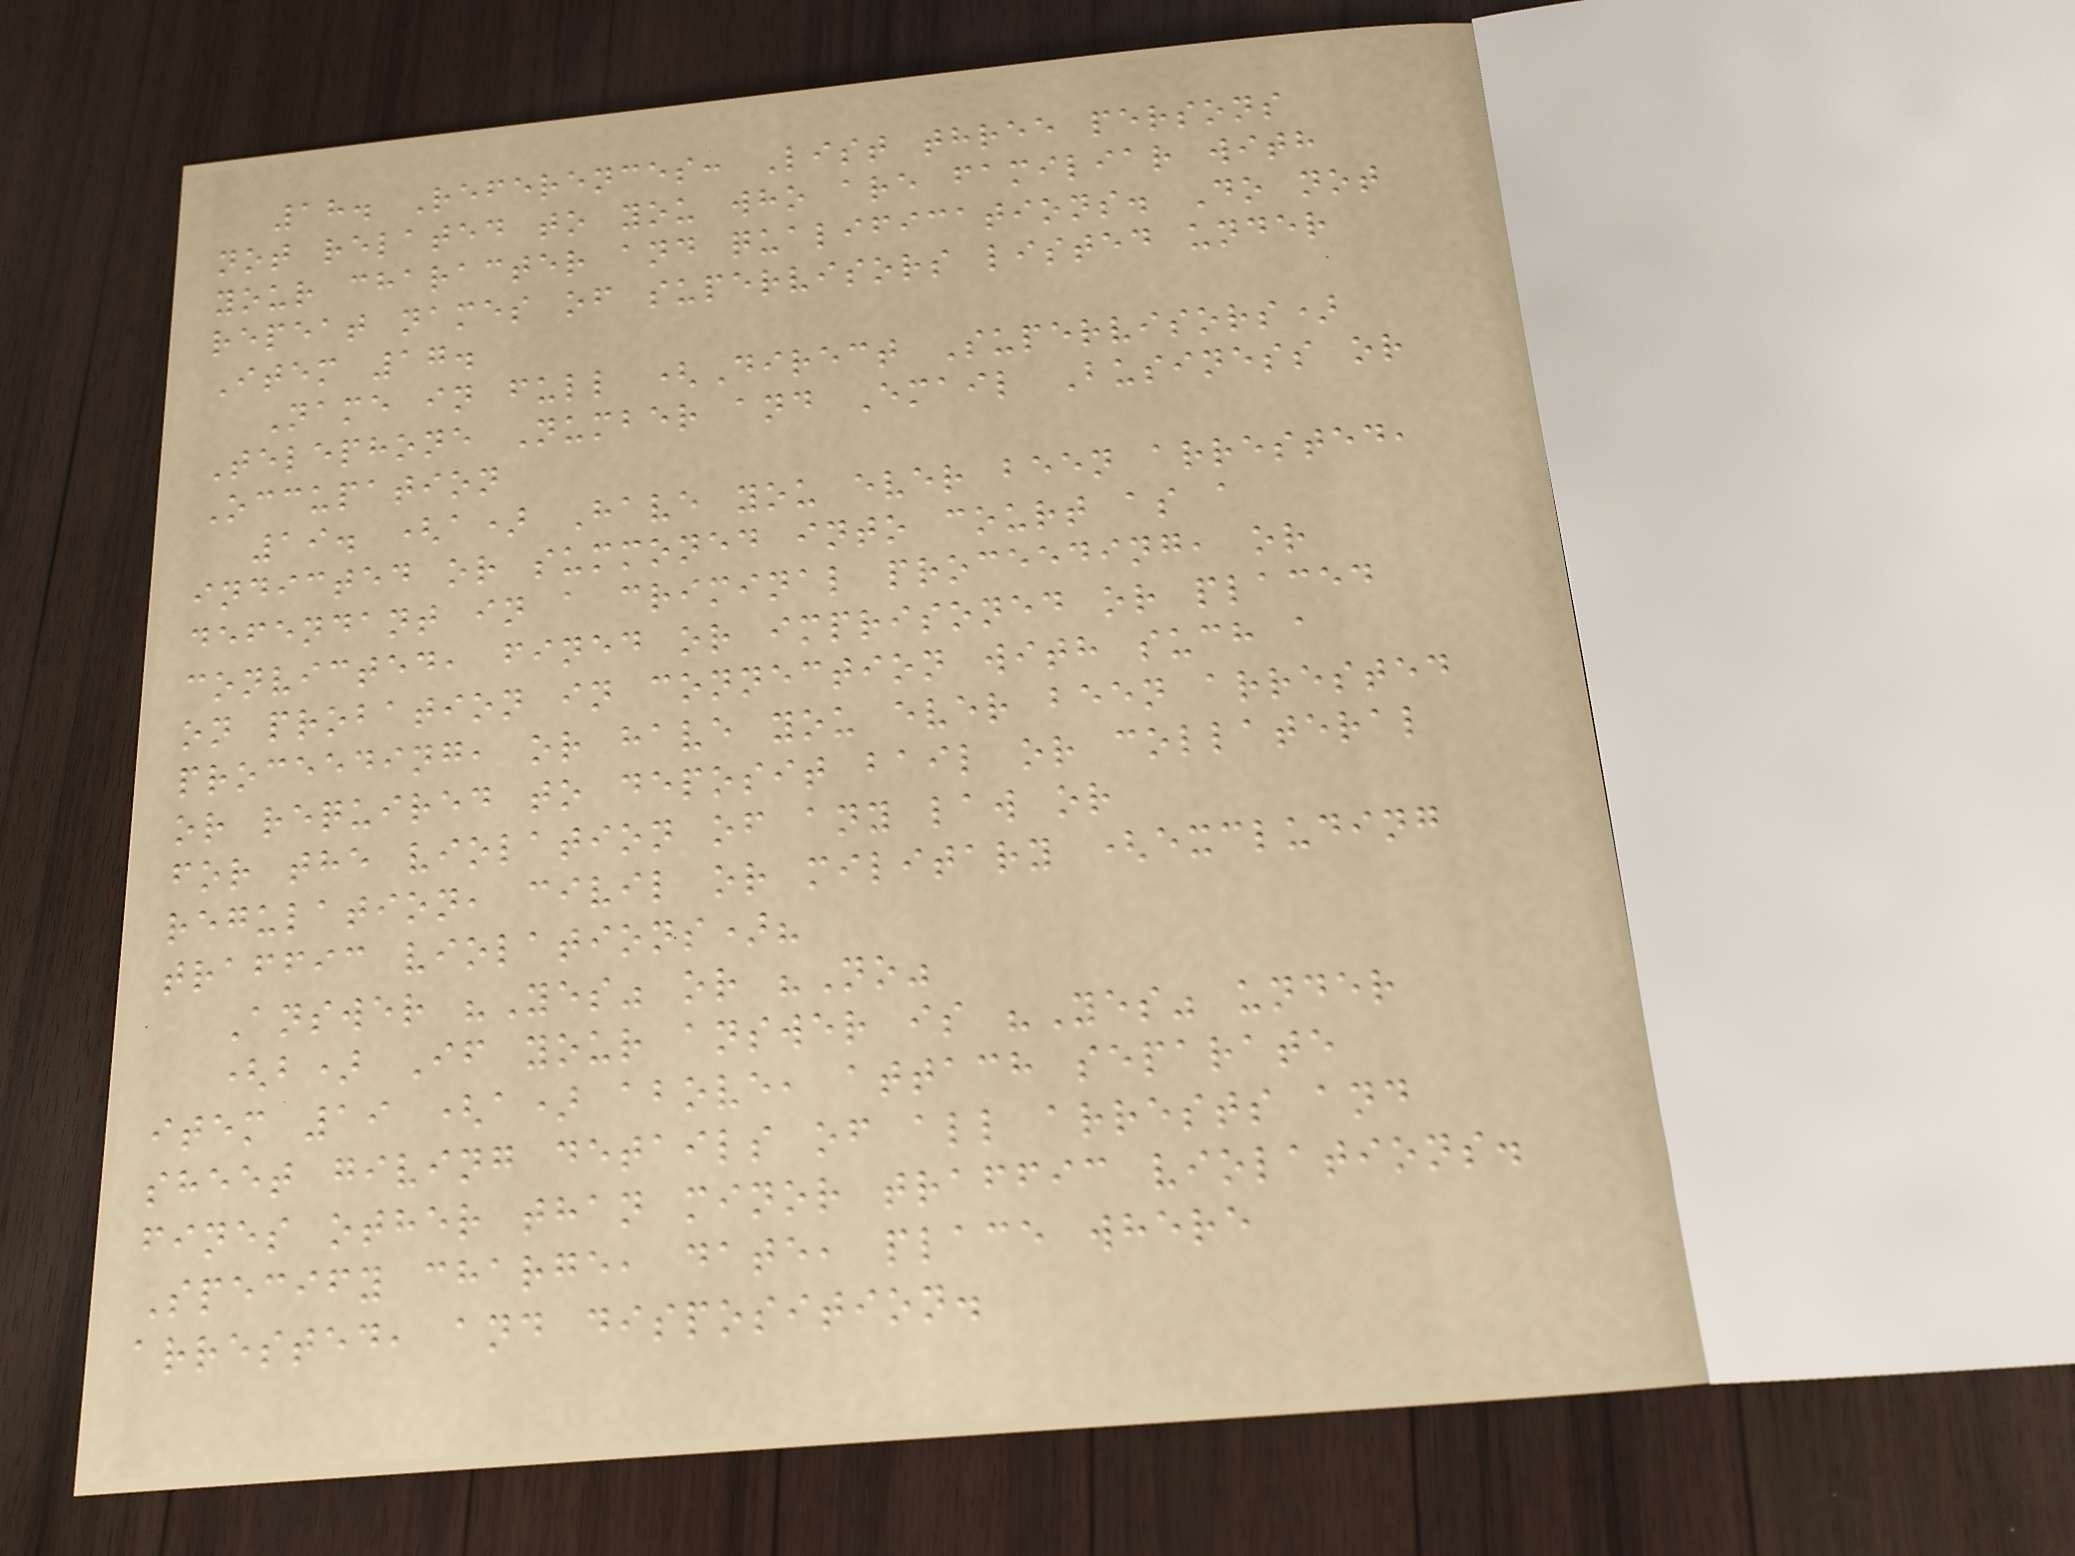18. References: List three persons
not related to you who are familiar with
your character and qualifications. Do not
repeat names of supervisors listed under
Item 17.
Name in full (Direct Supervisors)
Telephone Number and Email Business or
Occupation
19. (a) Have you ever been arrested,
indicted or summoned into court as a
defendant in a criminal proceeding, or
convicted, fined or imprisoned or placed
on probation in connection with such a
proceeding, or have you ever been arrested
or required to deposit bail or collateral
for the violation of any law or
regulation, civil or military (excluding
traffic violations)?
Answer "Yes" or "No"
(b) If your answer is "Yes" under
item 19 (a) above, attach separate
sheet giving details of all arrests and
fines other than minor traffic violations.
Specify charge, date, place where
arrested, and disposition.
